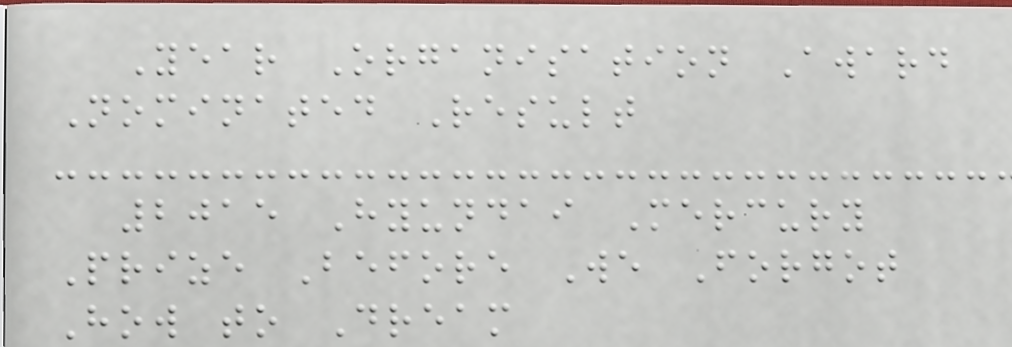Year Organisation Award
Nominated Result
2015 Hyundai Mercury
Prize Before We Forgot
How to Dream
